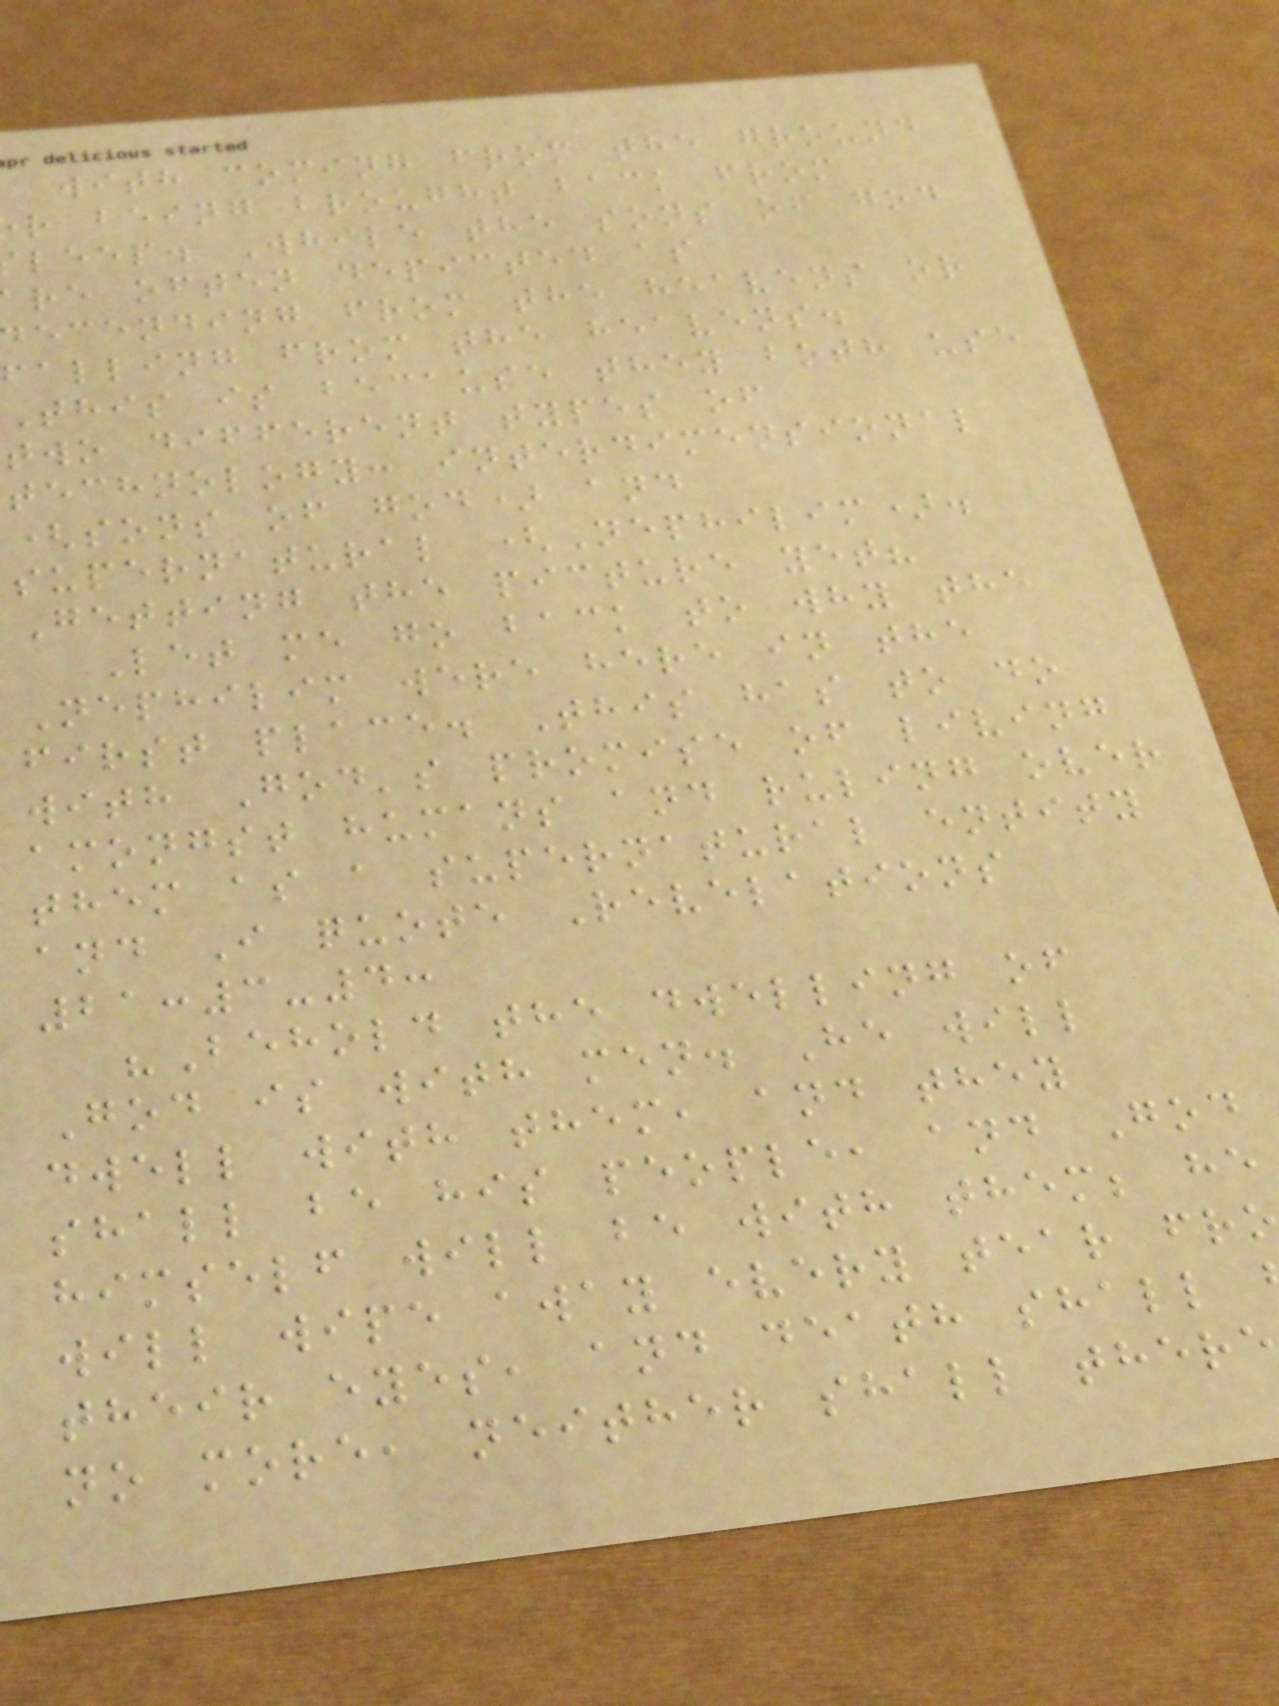with coming from the ground
r being brought back from
leep. While the sons of god
re often depicted as
ecending from the heavens or
falling from the heavens.
This is because they both use
two different types of
technology: interdimensional
(sons of god) and
supernatural (Nephilim).
Getting the picture yet?
Let me go back to why the
Nephilim were here in the
first place. This has to do
with God's promise of living
amongst humans and ruling over
them as a supernatural entity
and I quote Revelations
21:3-4:
"Behold the dwelling of
God is with men. He will
dwell with them, and they
shall be his people, and God
himself will be with them; he
will wipe away every tear fr
their eyes, and death shall
no more, neither shall there
